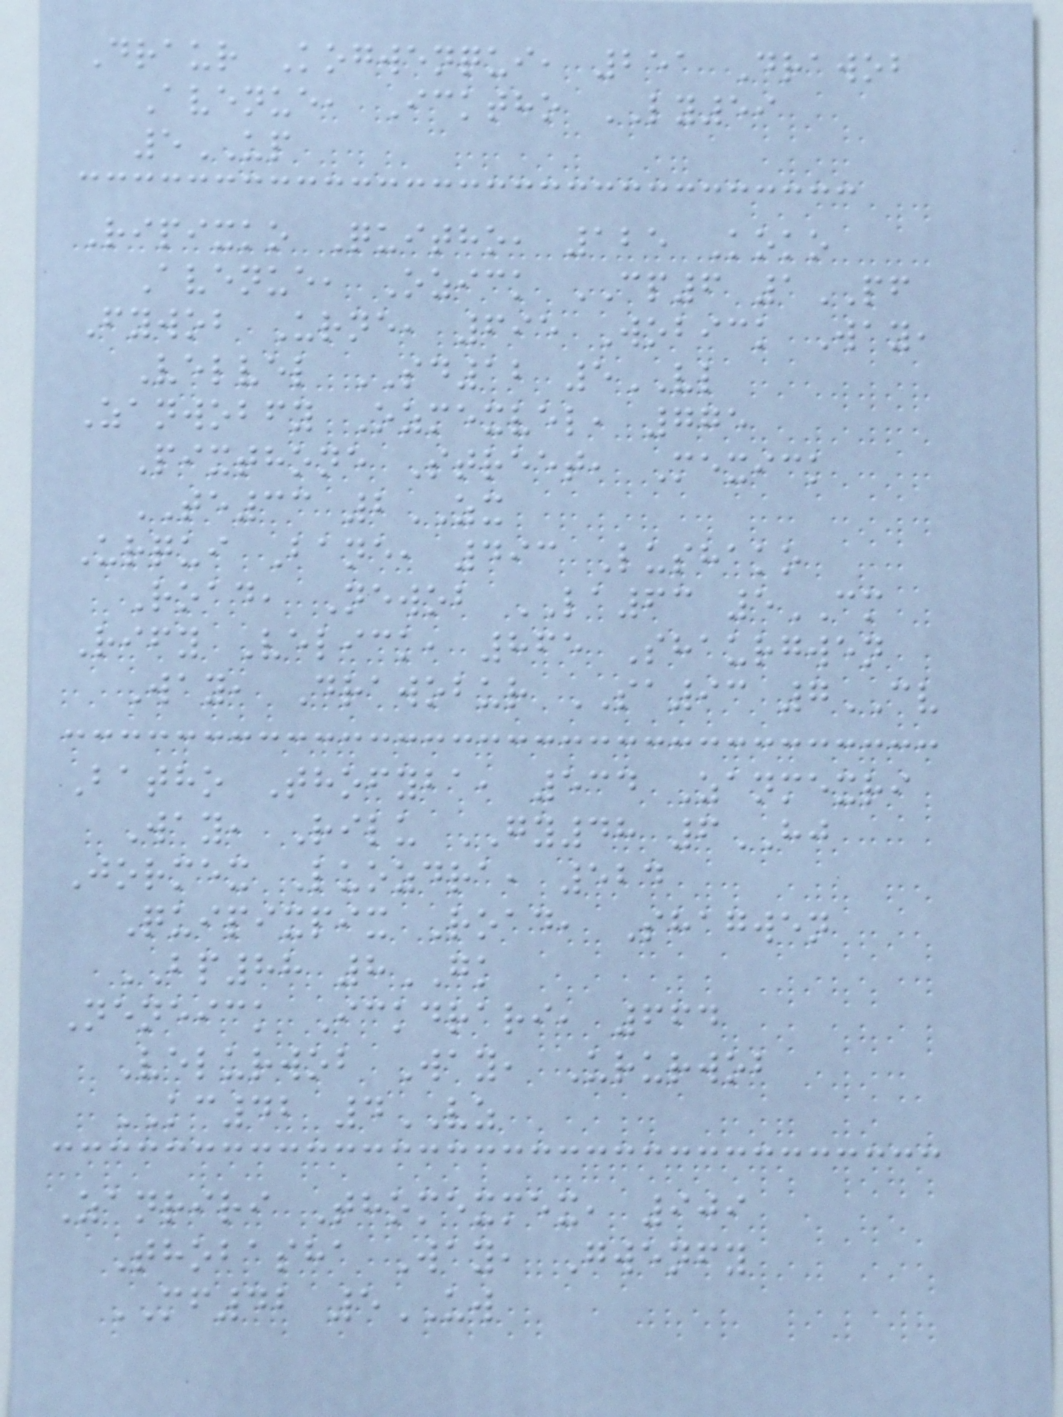Draur Kogwenqui, 251 Drawob
Avenue, Icktho LY59
5UP
Ripixko Quitho, 125 Koko
Avenue, Ozick CP6 1PF
Fywob Urne, 695 Wobick Way,
Velvel SD12 5VL
Zanwobfy Ozmexvel, 775
Pixthone Street, Mexick
TE33 2ZX
Urqui Bane, 493 Lushako
Road, Newob LA63 5CM
Rify Velick, 865 Shaurgwen
Way, Drawobur SA93 7CV
Batho Thofyba, 534 Zanmexri
Way, Rilu GY48 6HJ
Jormex Luozdra, 524
Quipixpix Road, Shagwen
BP88 8GK
Neneick Ickdrari, 664
Velurwob Way, Ururwob
KC42 4VZ
Zanriri Thomexmex, 909
Thobasha Way, Gwenfy
MF42 5UW
